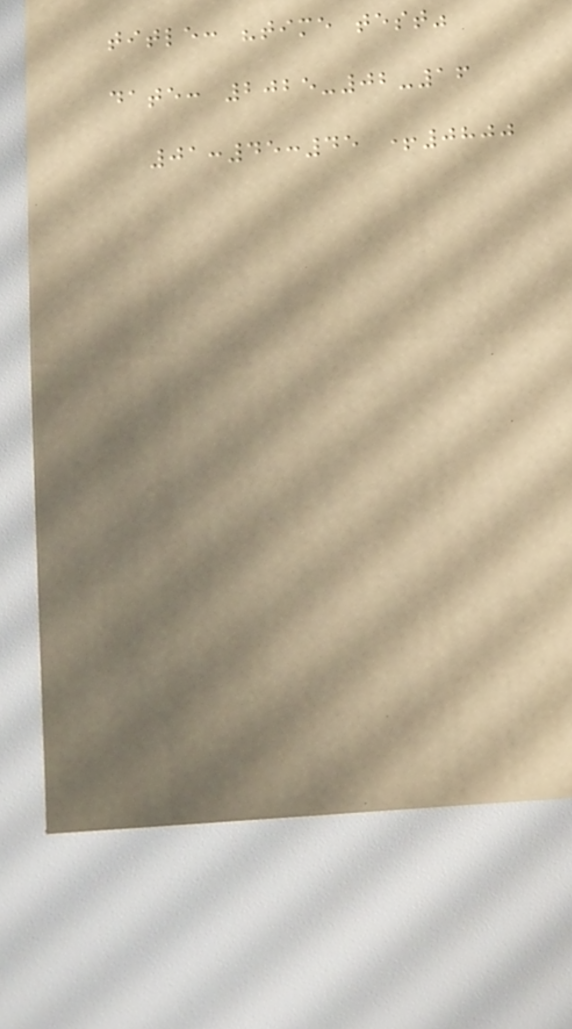title: "time test"
date: 2025-02-16
01:45:45 +0800
